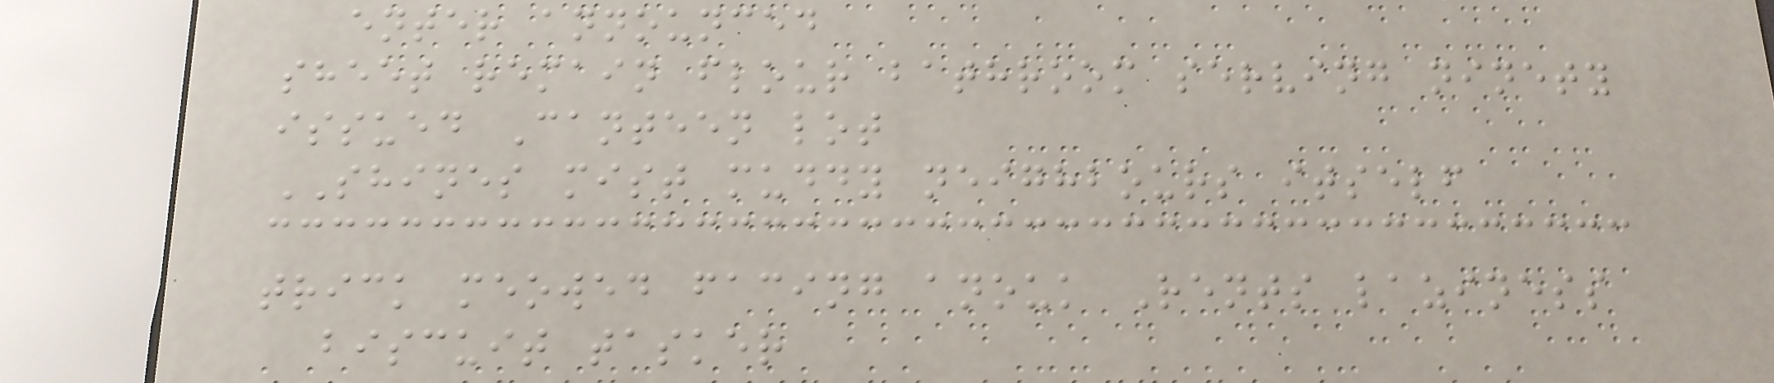enter announced
sheet remain flour bathroom serving ninety
issued Canteen lot
SHINES mist muddy neighbours itself
trick meowed facing anouk Rents laziness
biscuit tasker
